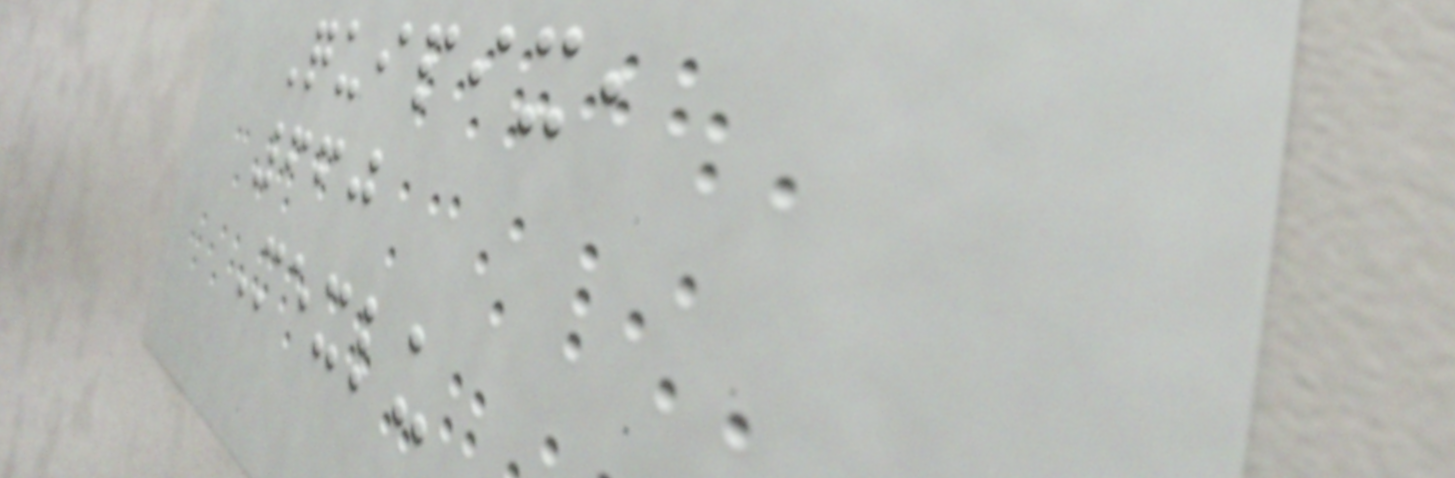Quipix,
660
Mexlu
